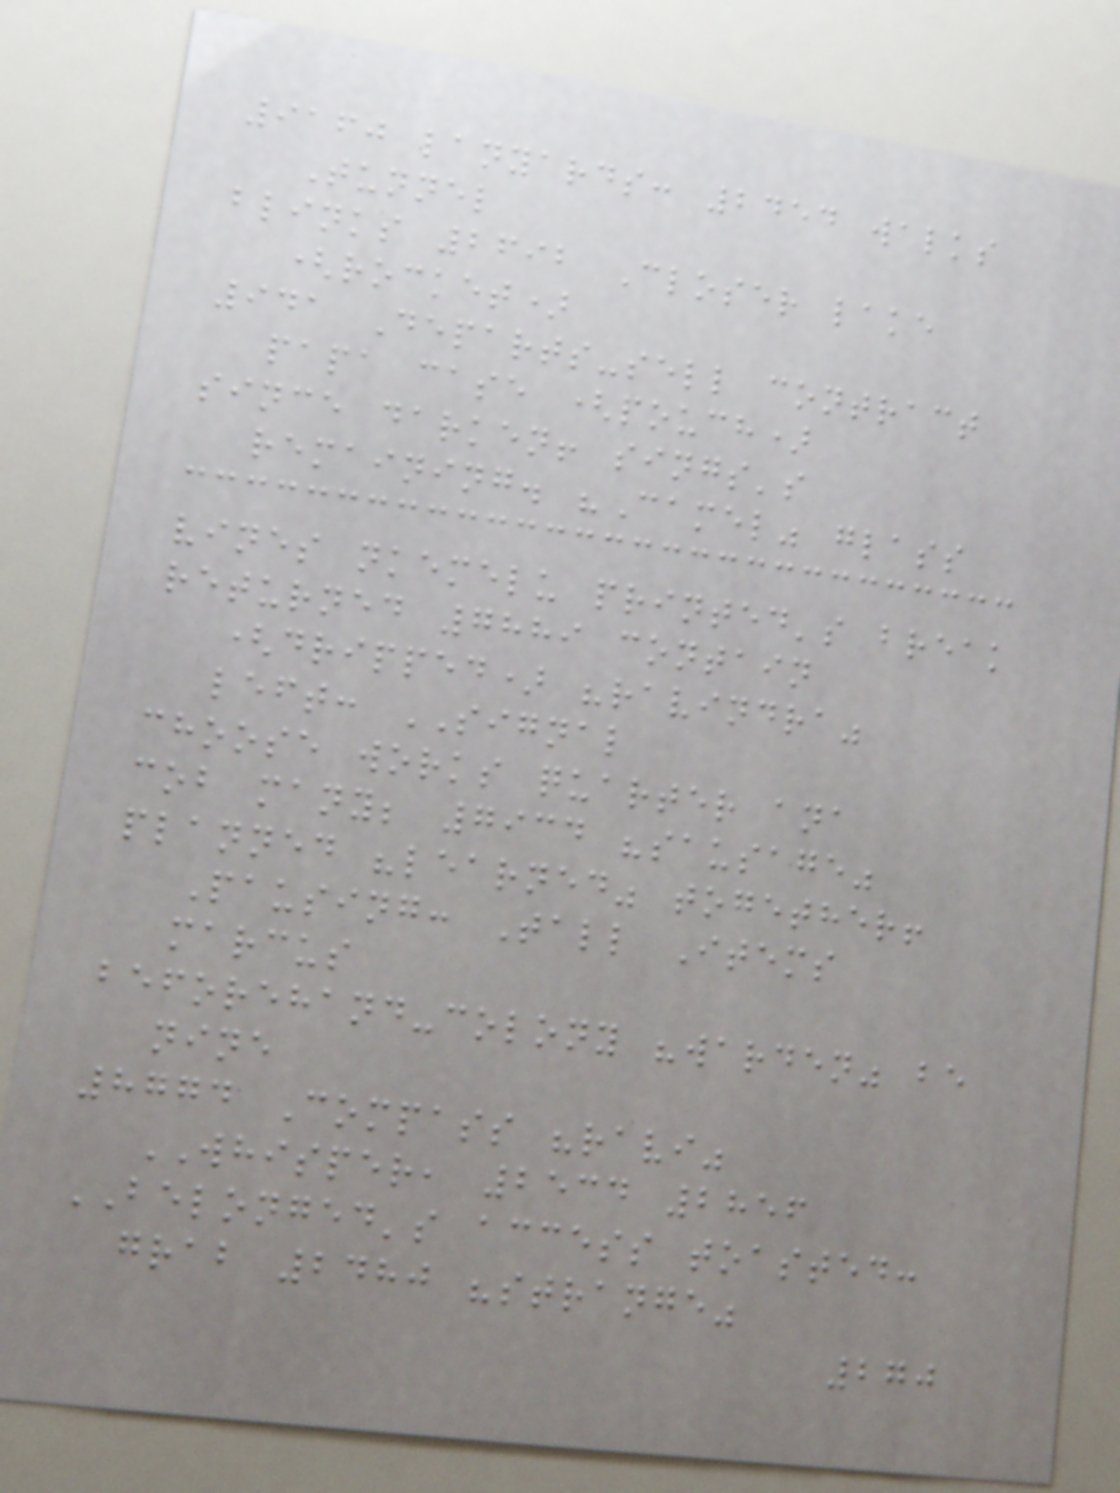9160 lanyards: 2454 walks
Tunnel
blinks 2692 Closer lake
(rocket)
941 Departs-sell contract
papa case (pouch)
since darken! sings's
remaining. "Camel" glass
vines nkemelu printed's break
returned 7889 contain
(dripped) "ravindra"
left: SIGNAL
choose works quarter ana
cob many; 7934 "sausage"
planned "learned" together!
Pausing: Tall Items
marcus
beforehand-colony "warden" be
nine
8774 Compass "ravi"
WHISPER, 2534 2856
BELONGED's access toasted:
grab 2480 "strange"
270
